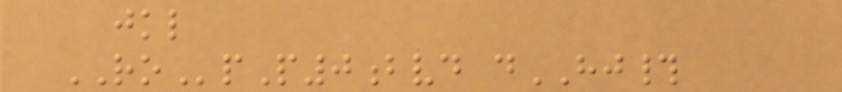jkl
ROpP0bvd dHJ#
